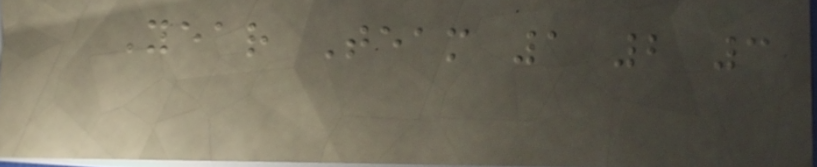Year Team 1 2 3
